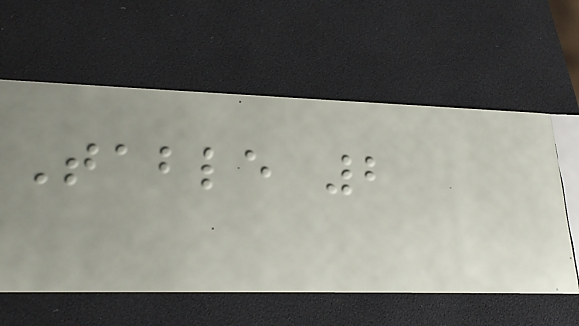Table 2
